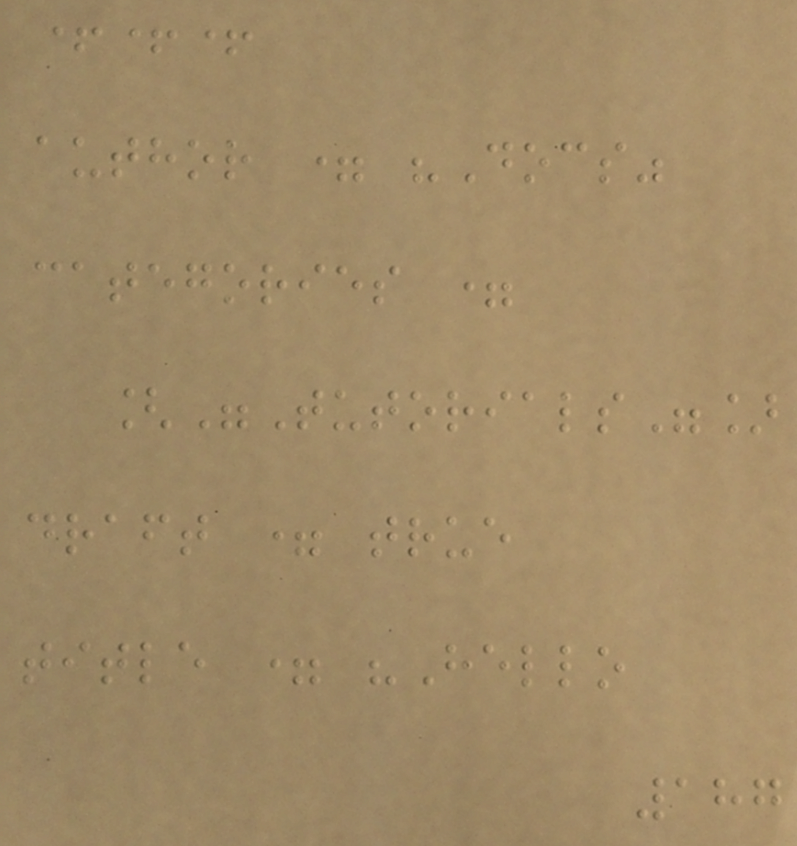+++
author = "Docs"
categories =
["Tutorials"]
draft = true
title = "Hello
187
